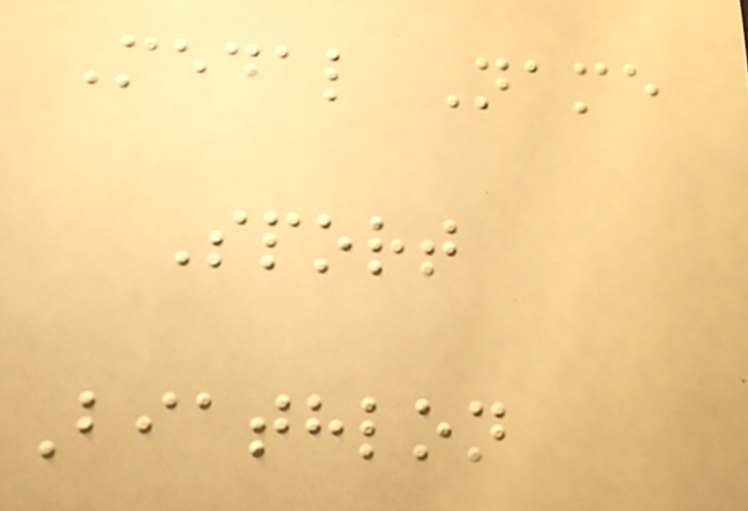Medal Name
Sport
Biathlon
